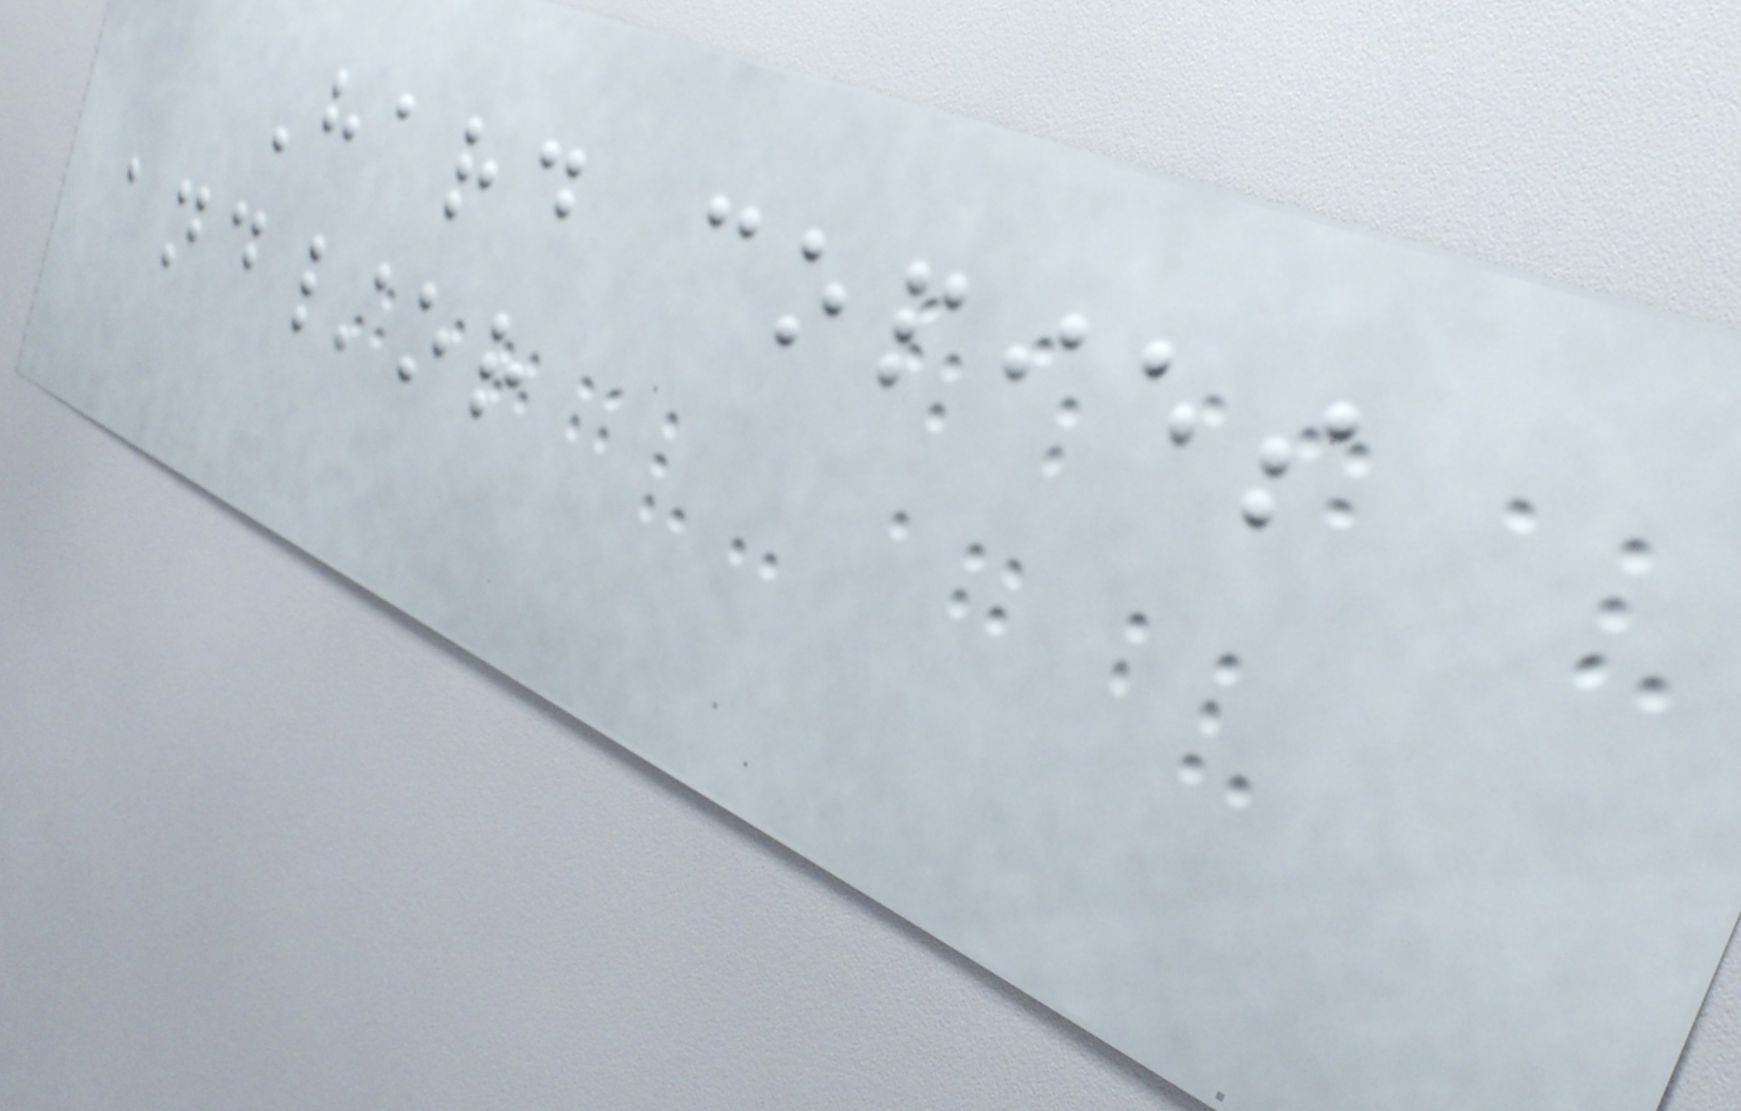Hard copies
and/or
